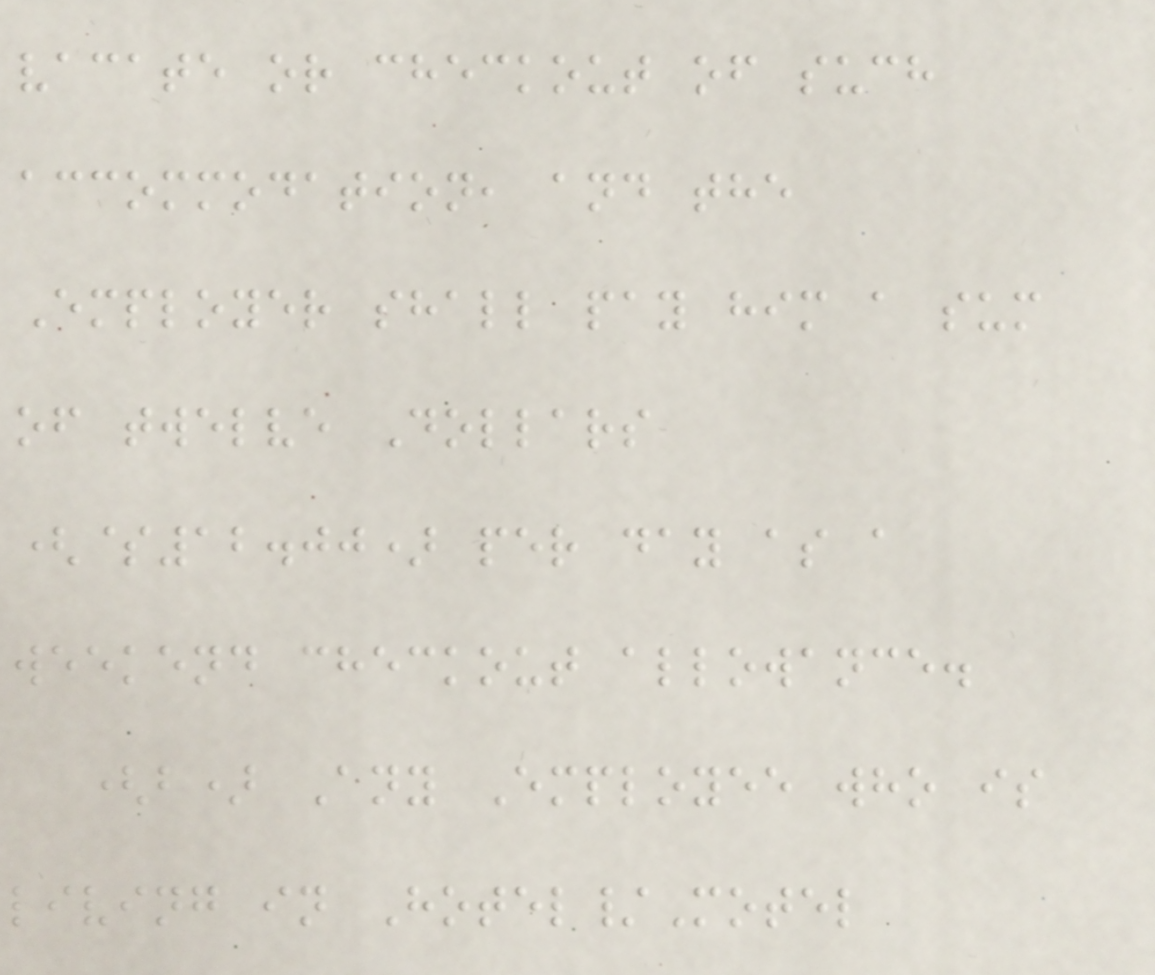vacate or checkout of such
accommodation, and the
Employer shall pay him a sum
of twelve Dollars
($12.00) per day as a
weekend checkout allowance.
(b) Any Employee who is
living in Hotel/Motel
